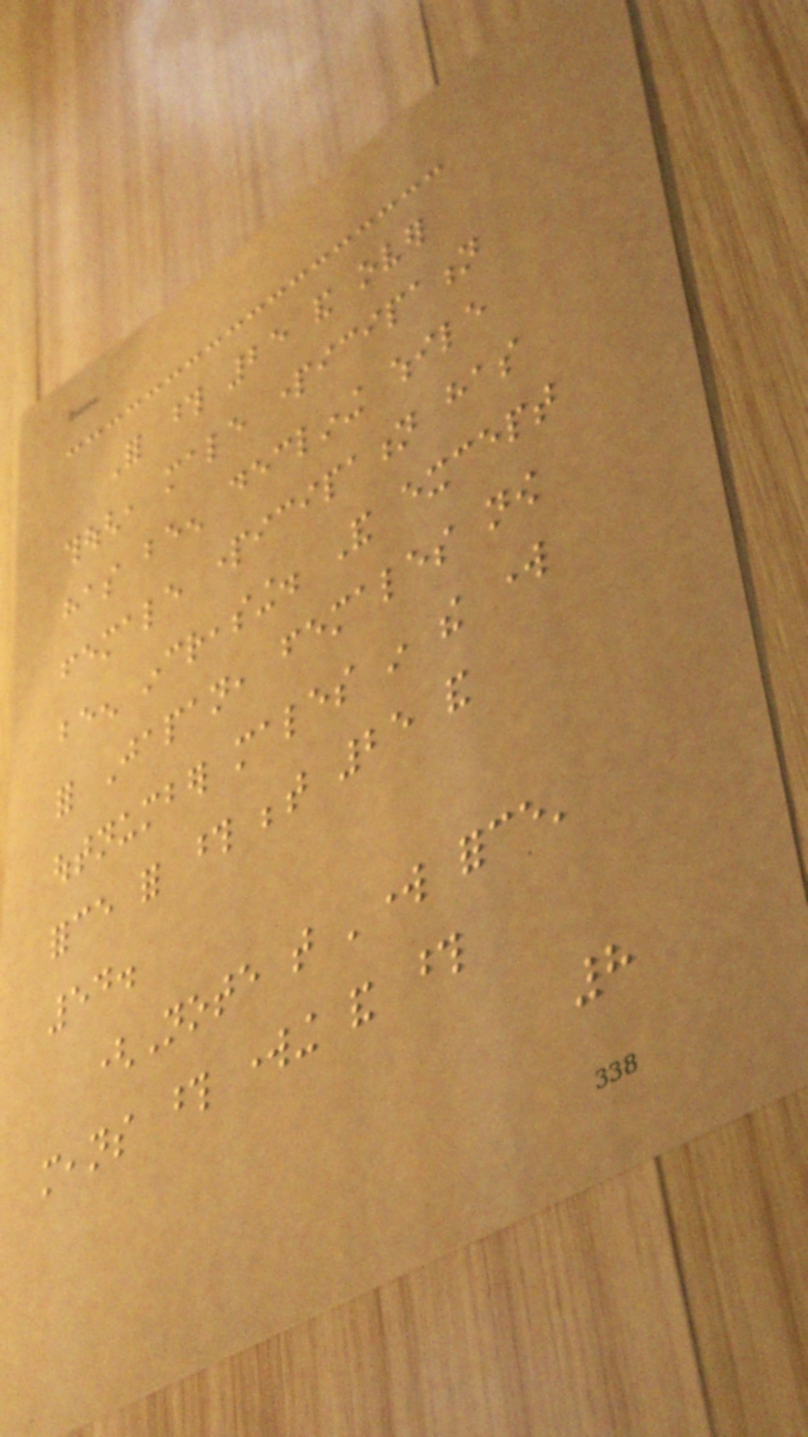For those 25 and over
though, male participation
has been declining while
female participation has
been increasing. And except
for Japan, females now
outnumber males in the work
force for those between 25 and
54.
(Note that 'work force'
means those working and those
8
